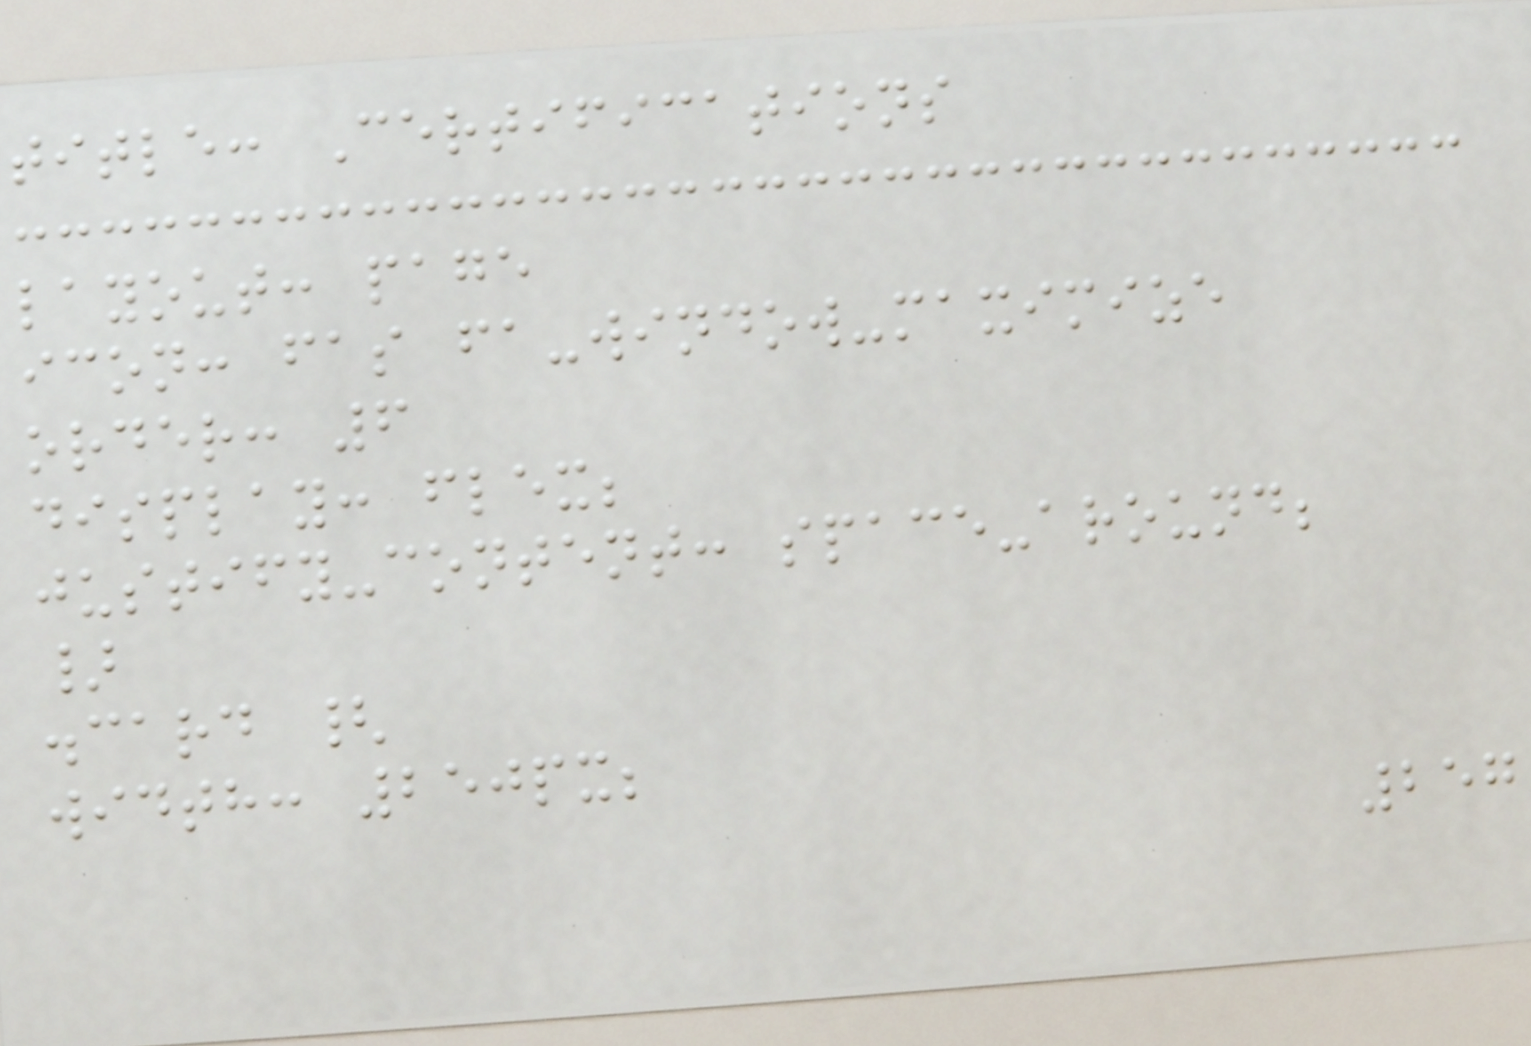title: Certifications
layout: page
icon: fas fa-window-maximize
order: 6
display: flex;
justify-content: space-around;
}
.card {
width: 250px;
257
